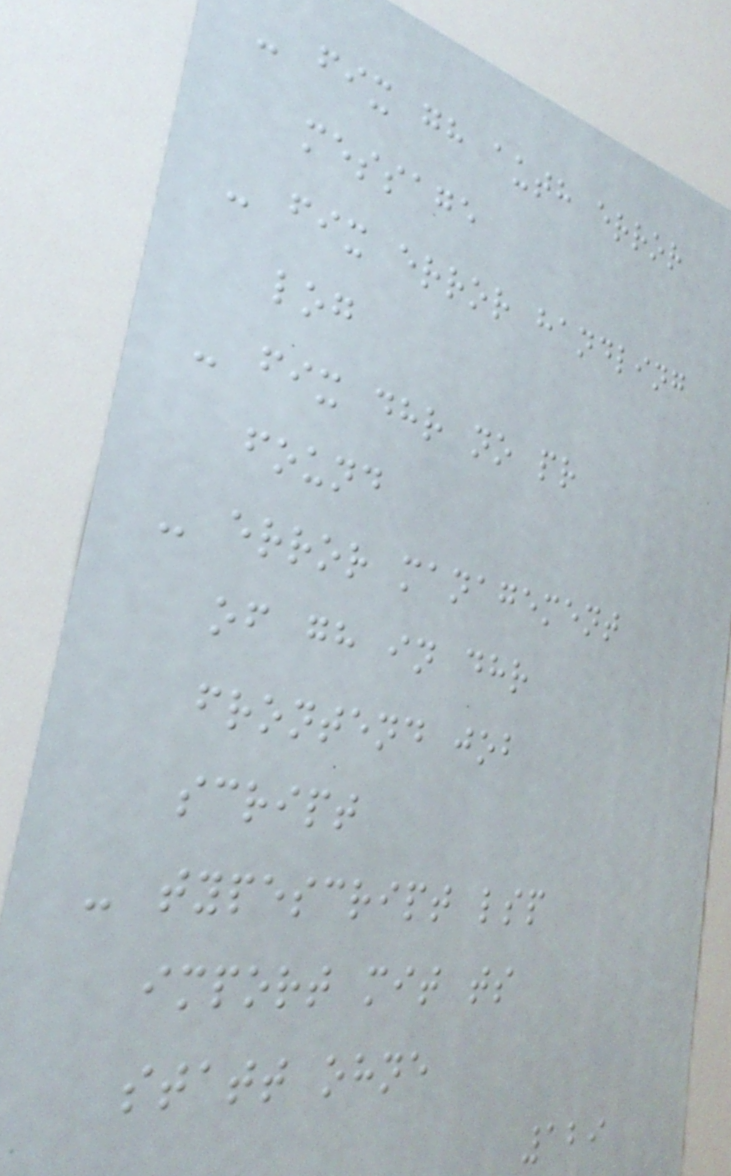- fix gh auth error
message
- fix error handling
log
- fix dhr no pr
found
- error management
of gh in dhr
frontend job
script
- typescript lsp
import mit ts
statt ohne
129
